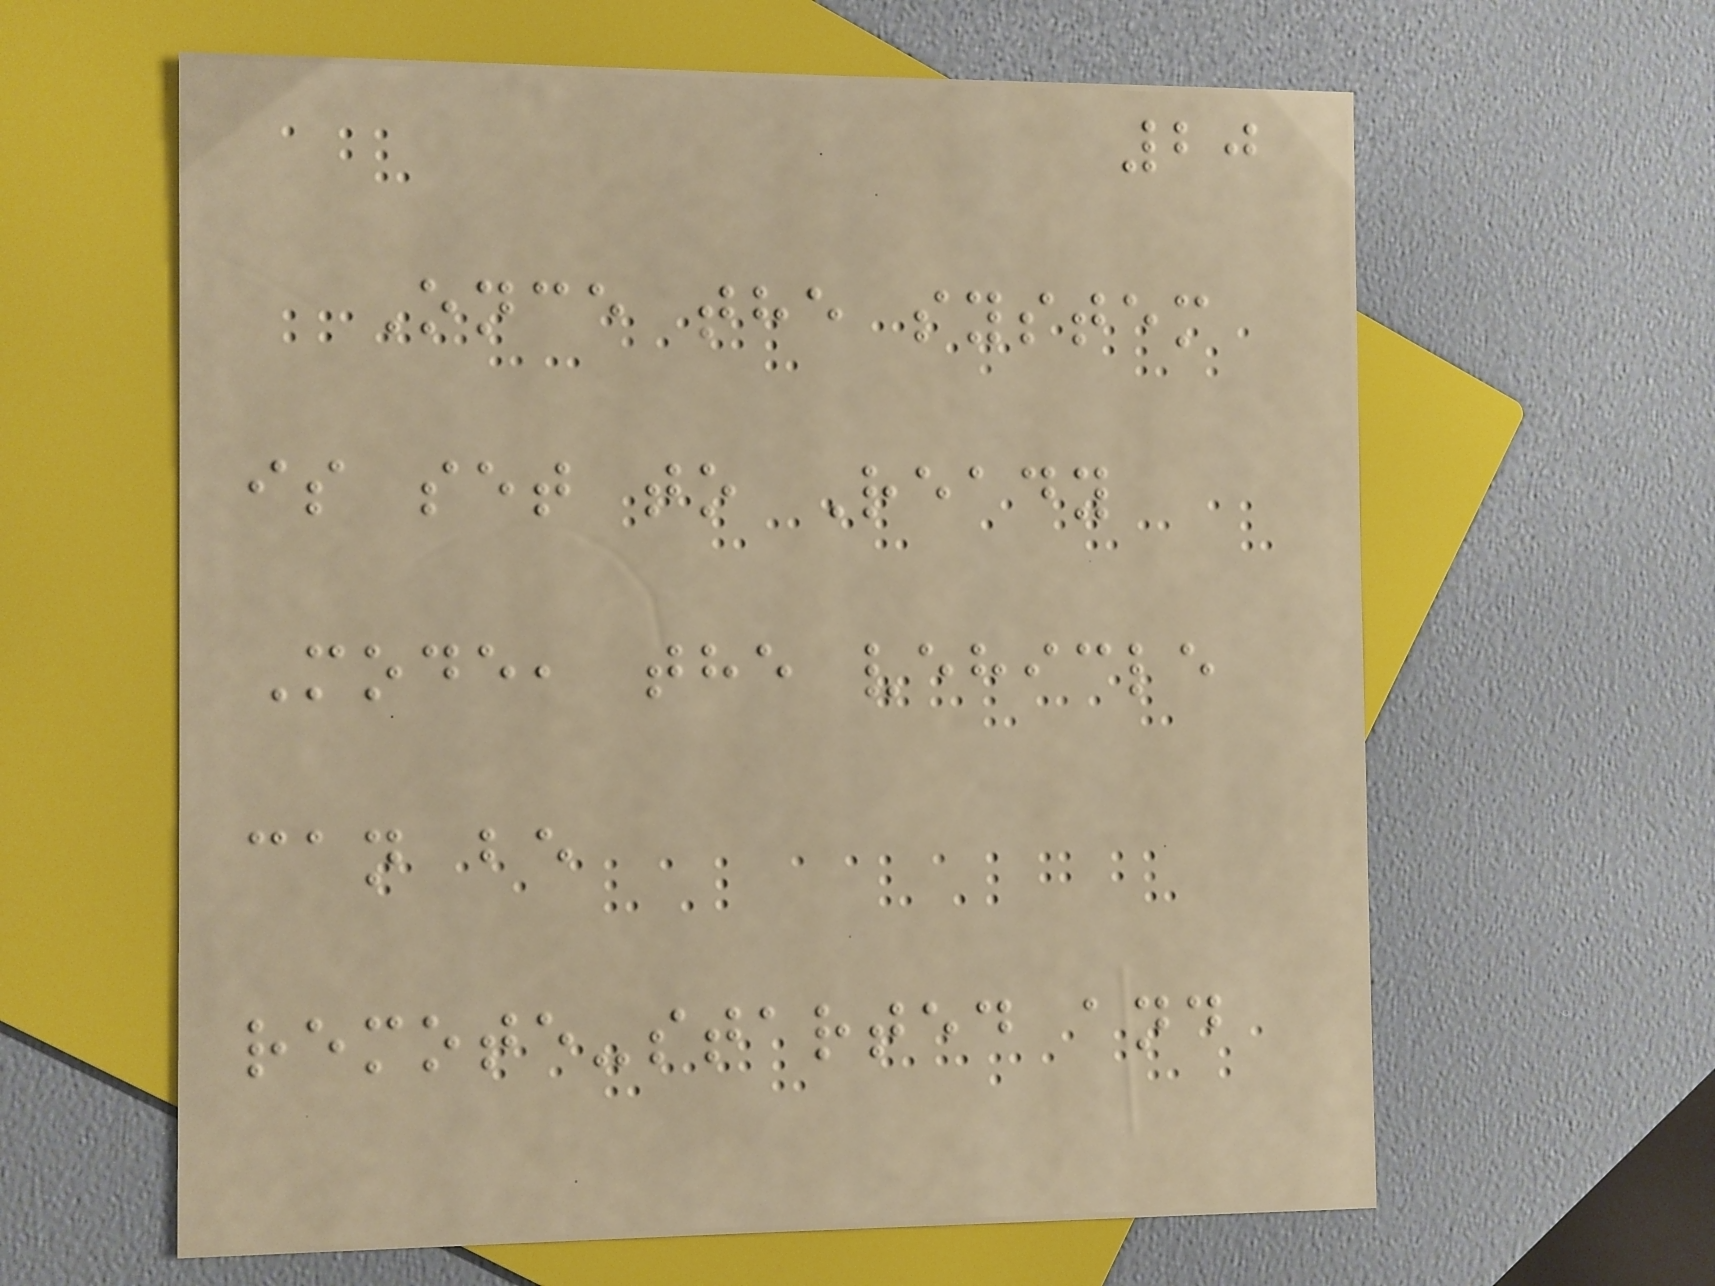20
Once the system
is set to Ready
Mode, the vehicle
can be
remote-started and
